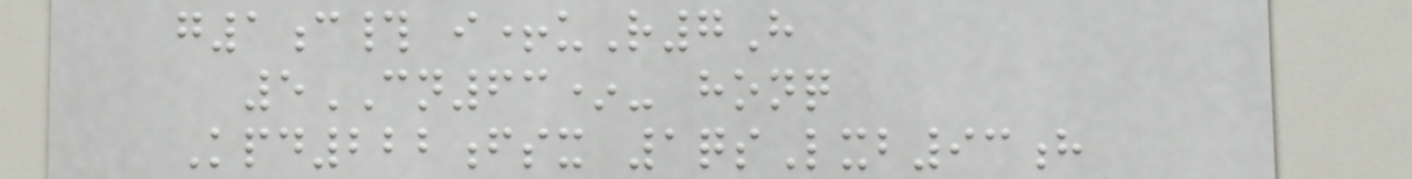g1c# i+uR7H
5CN63*- honq
Kpd222fsx 1qsLxb93h
